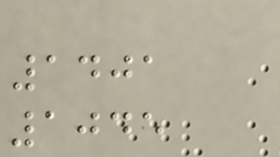1401
1045
